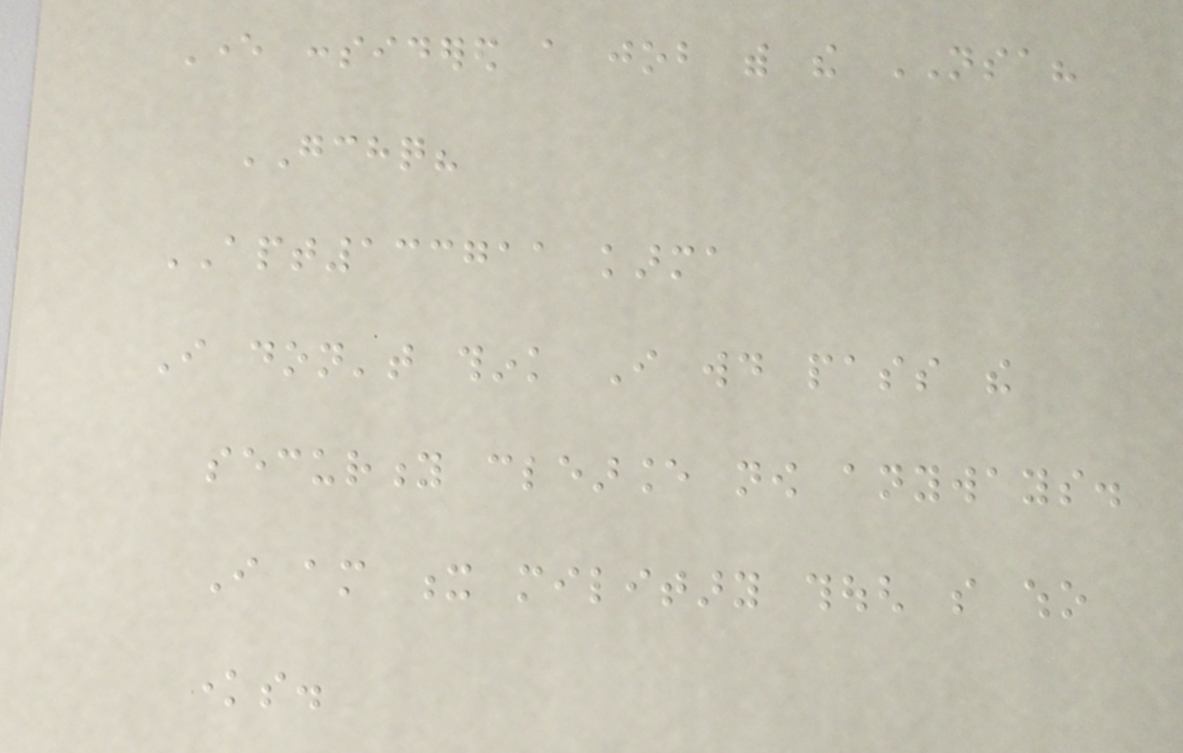Ever considered a job with the NSA?
GCHQ?
APT133711 karma
I don't think I would pass the
security clearance now anyways.
I am x military though so who
knows.
